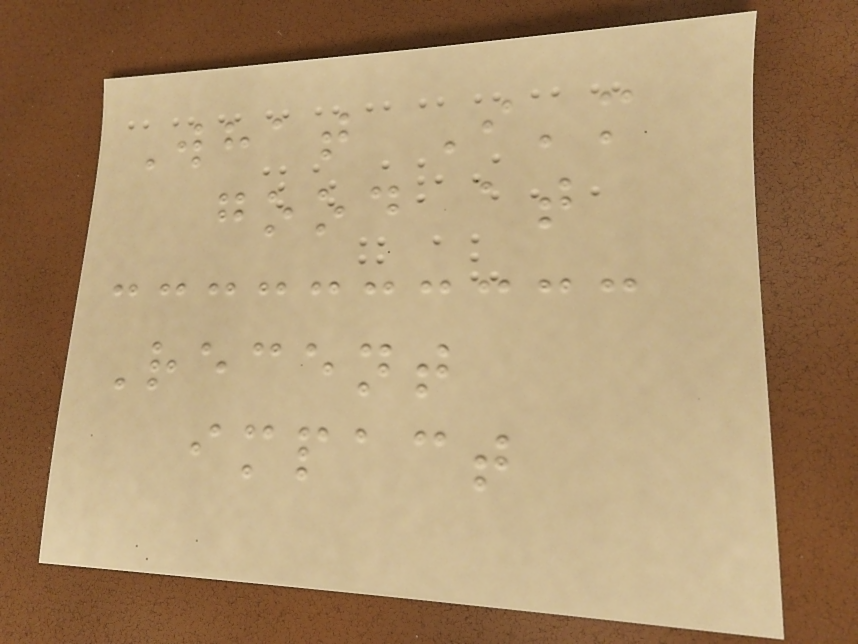What I'm
good at
Recent
impact
